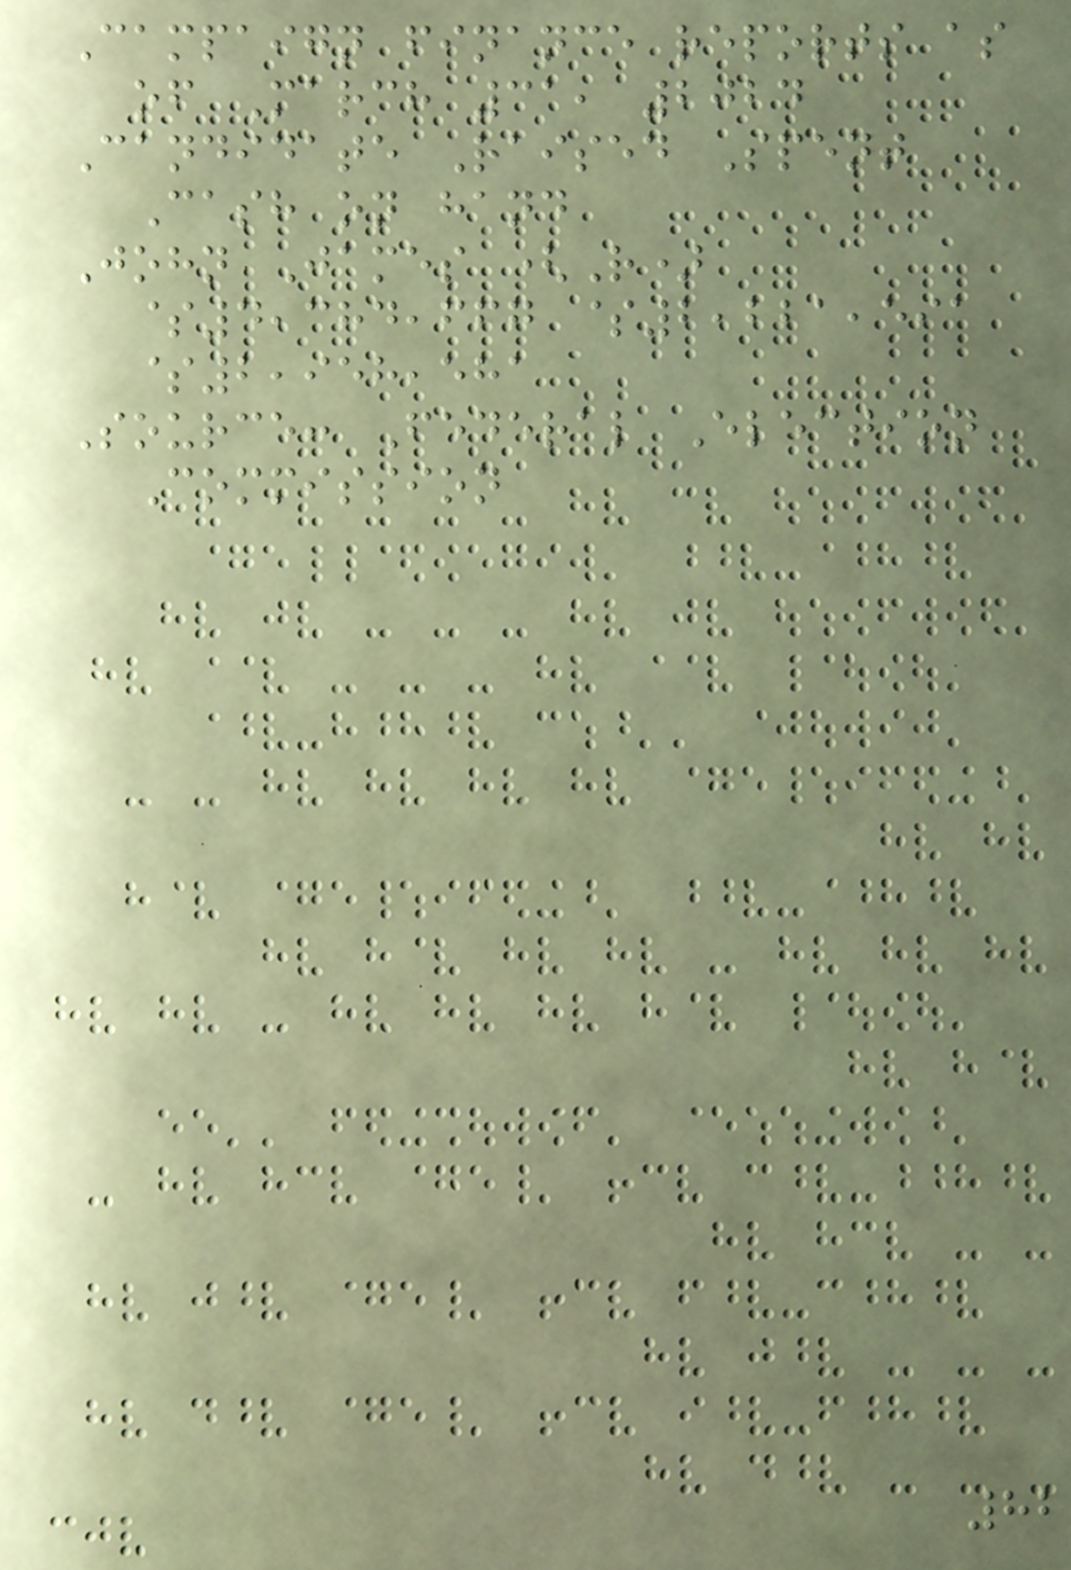Campaign finance reports as
of March 31, 2024
Candidate Raised Spent
Cash on hand
John James (R)
$4,384,667 $2,221,591
$2,958,581
Source: Federal Election
Commission
82
